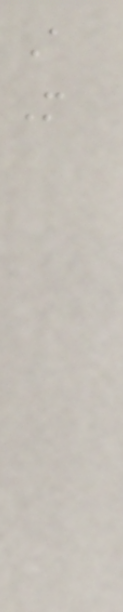A
M
